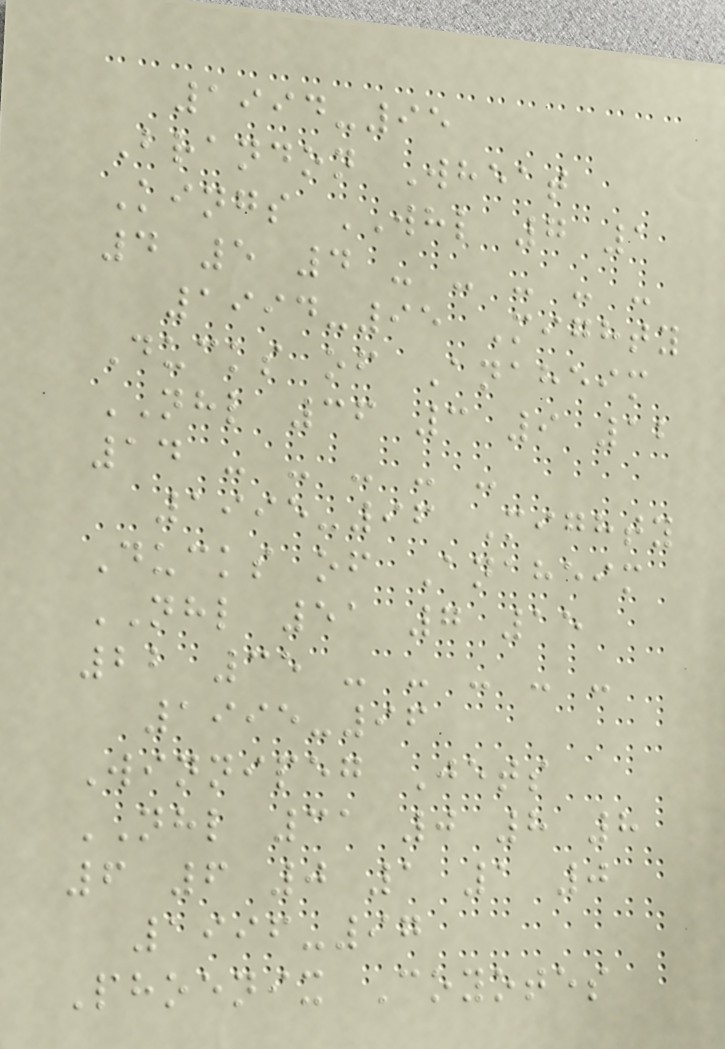1994-95
Brandon Wheat
Kings WHL 7 1
4 5 4 - - - - -
1994-95 Mighty
Ducks of Anaheim
NHL 36 3 9 12
14 - - - - -
1995-96 Mighty
Ducks of Anaheim
NHL 51 7 15
22 35 - - - - -
1995-96
Winnipeg Jets
NHL 31 0 8 8
6 6 0 1 1 0
1996-97
Phoenix Coyotes
